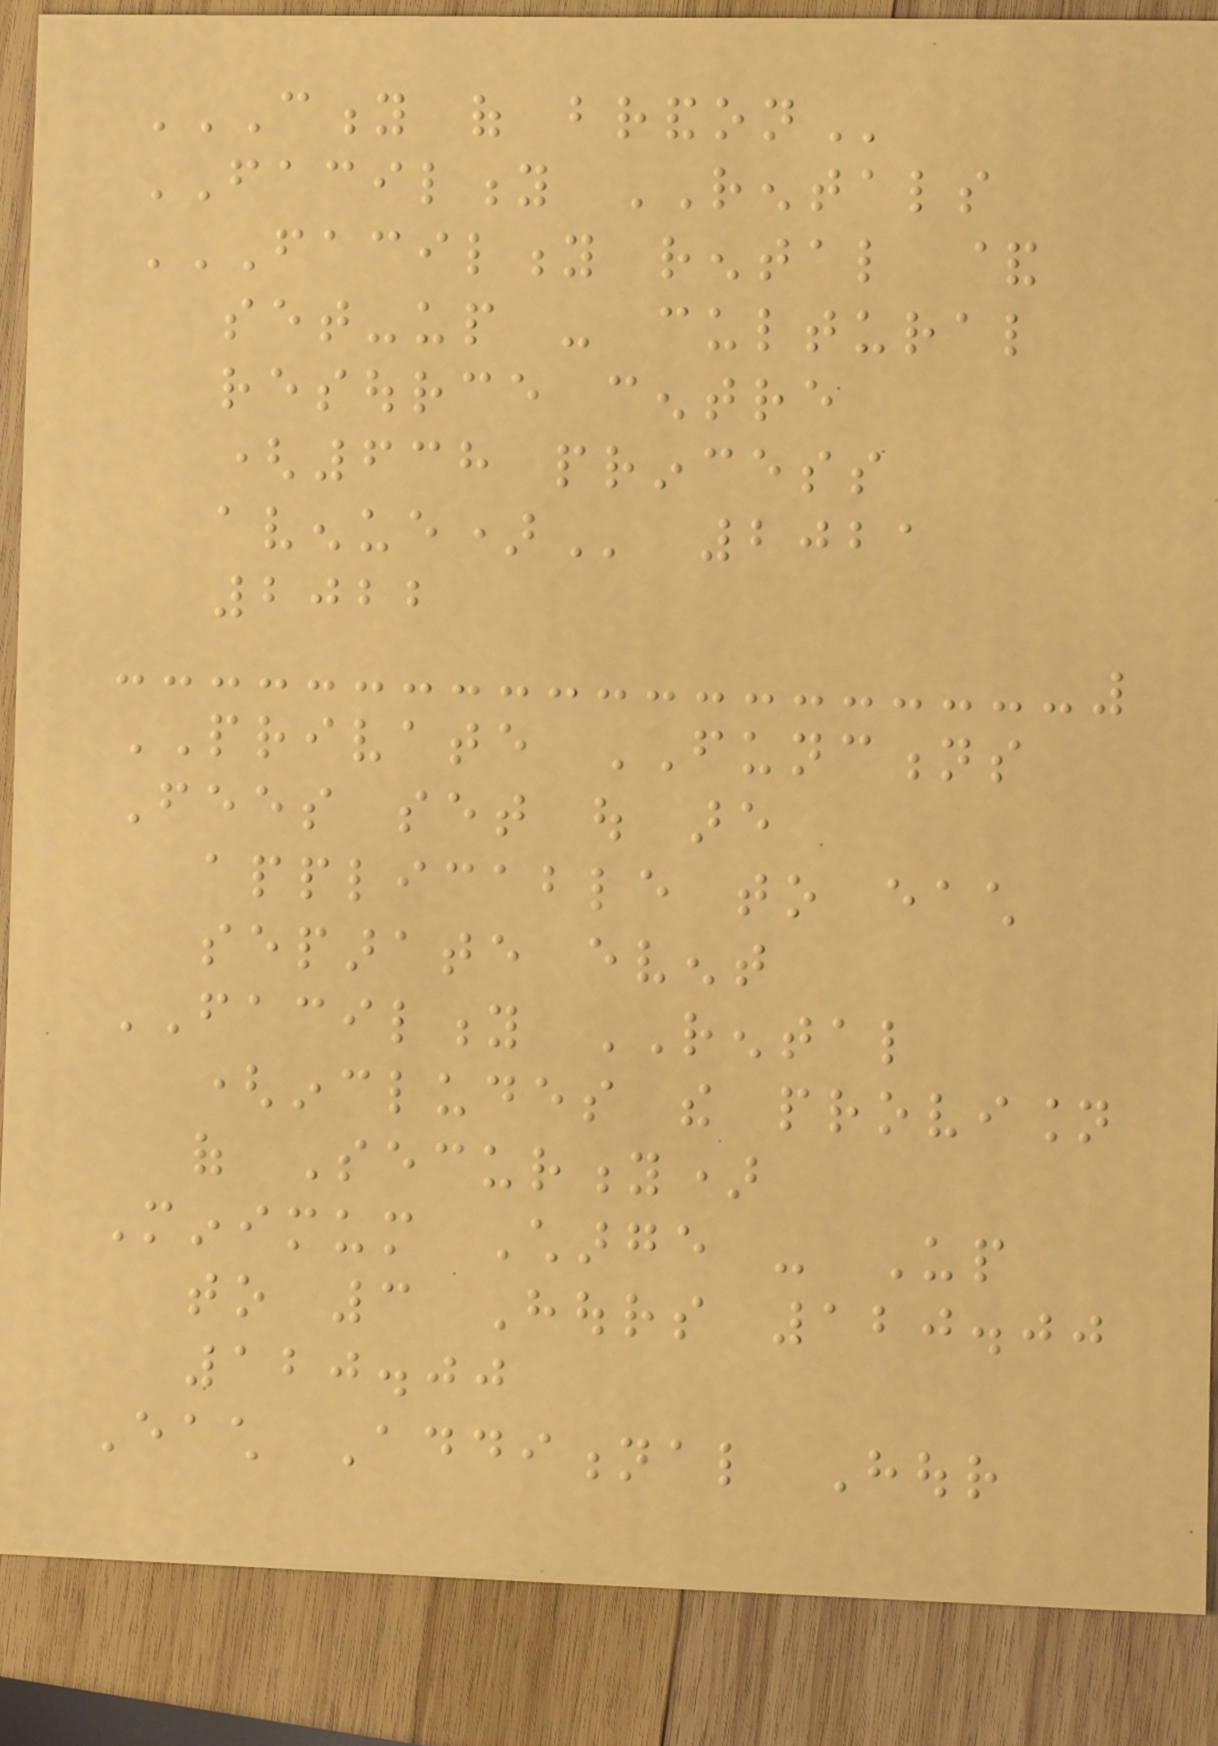CITY OF BRANDON
FACILITY RENTALS
FACILITY RENTAL &
SET-UP - CULTURAL
RESOURCE CENTRE
(638 PRINCESS
AVENUE) 2021
2022
PRIVATE FUNCTIONS
Fees set out are
applicable to each
separate event
FACILITY RENTAL
(includes the provision
of Security)
Minimum Charge - Up
to 3 Hours 120.00
120.00
Each Additional Hour
